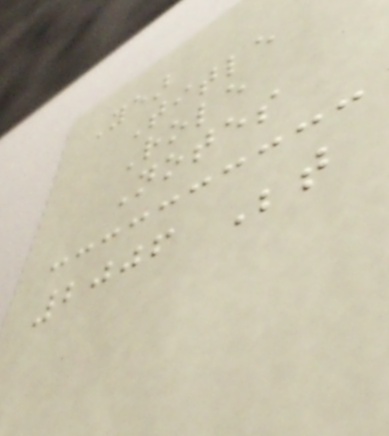Year
Title
Role
Notes
2006 Between
